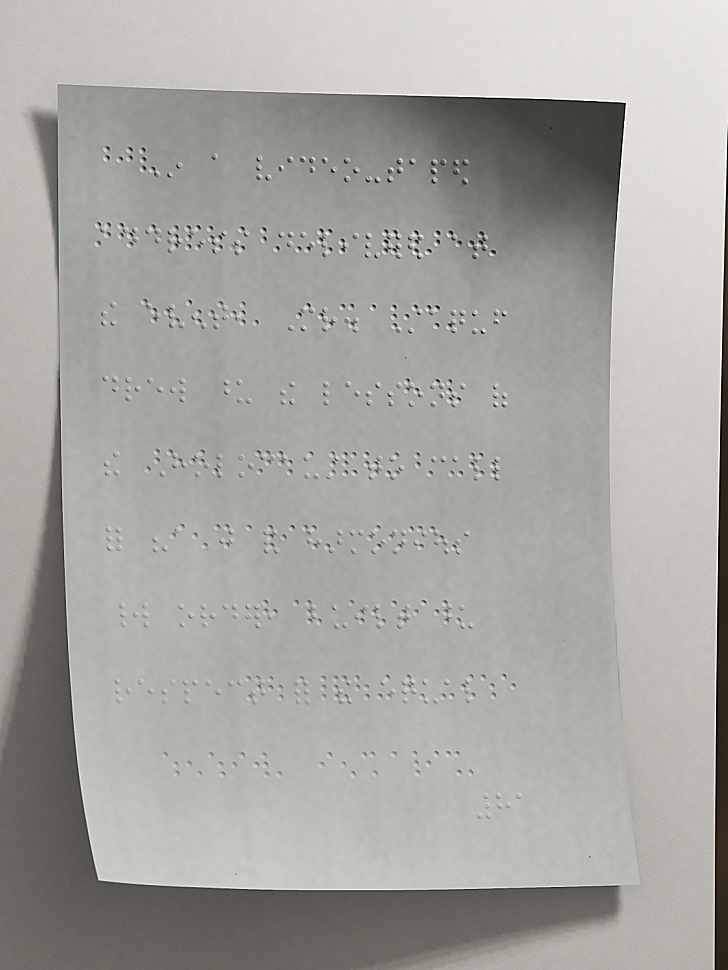In a video-taped
address delivered at
the event, Mr. Staquf
drew upon the lessons of
the Holocaust to call
for "a just and harmonious
world order, built upon
respect for the equal
81
